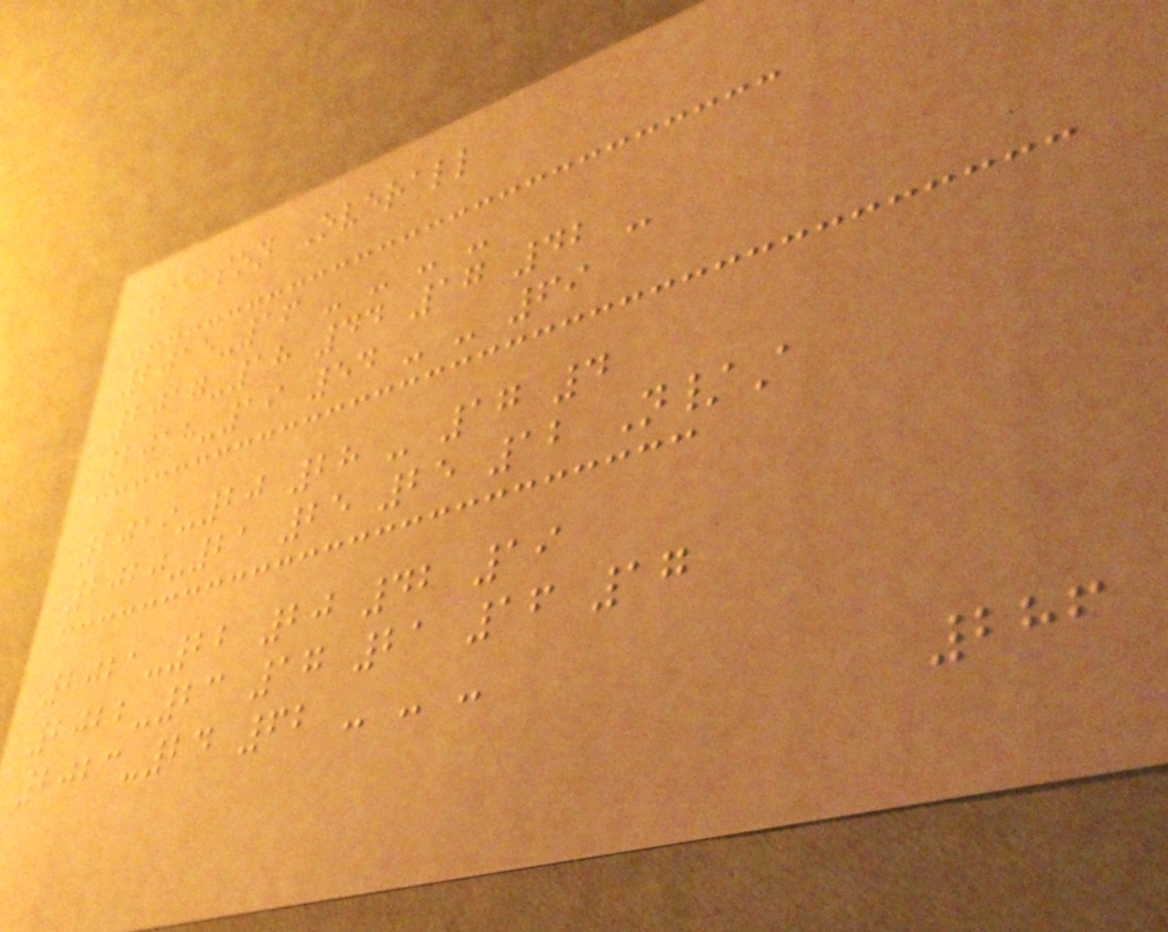Season Overall
2015-16 - - - -
2017-18 44 17 42 -
2018-19 54 - - 69
2019-20 28 - 17 4
2020-21 25 25 12 N/A
2021-22 20 42 19
2022-23 17 21 16 17
2023-24 62 - - -
286
